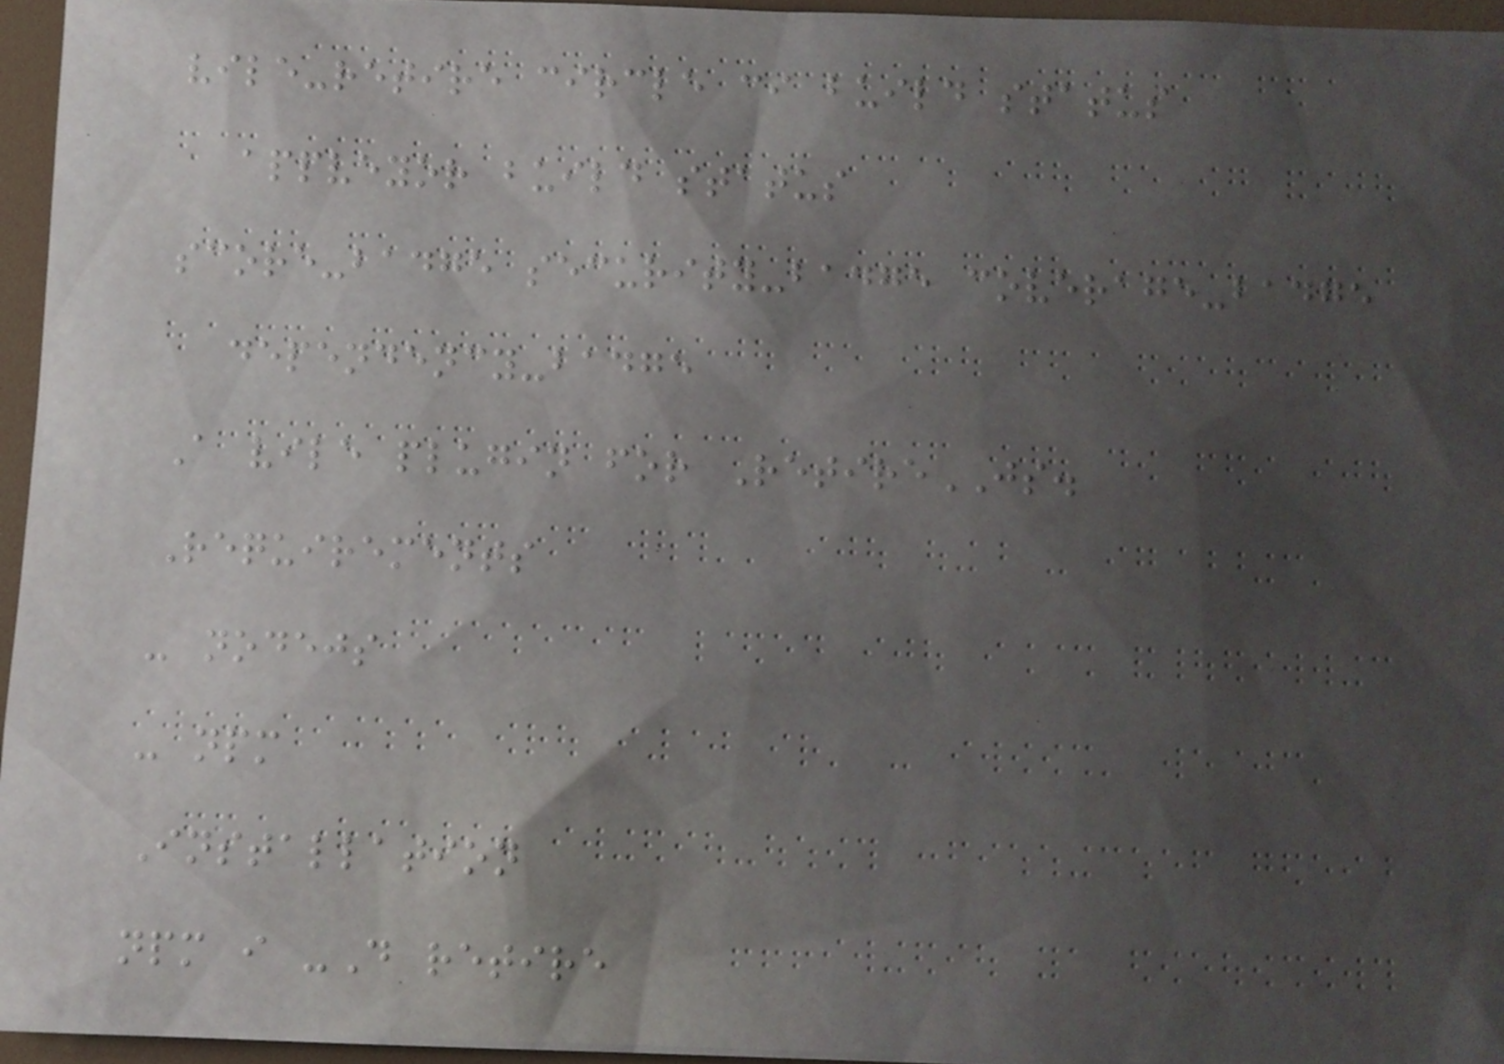vile-retire circle ci build status
appveyor build status
score-badge security-badge coverage-badge
dependency-badge
A vile plugin for RetireJS.
Requirements
- nodejs
- npm
Installation
npm i -D retire
